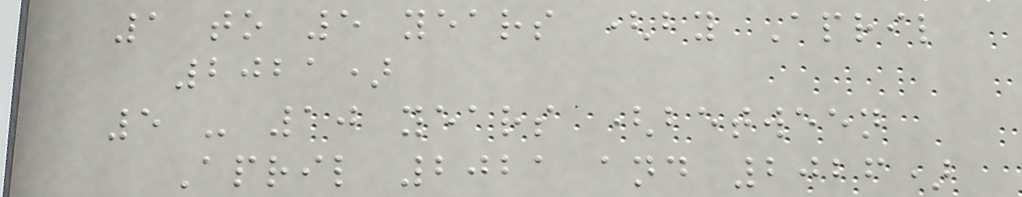1 to 5 years (by April
2021)
5 - 10 years (between
April 2021 and 2026)
